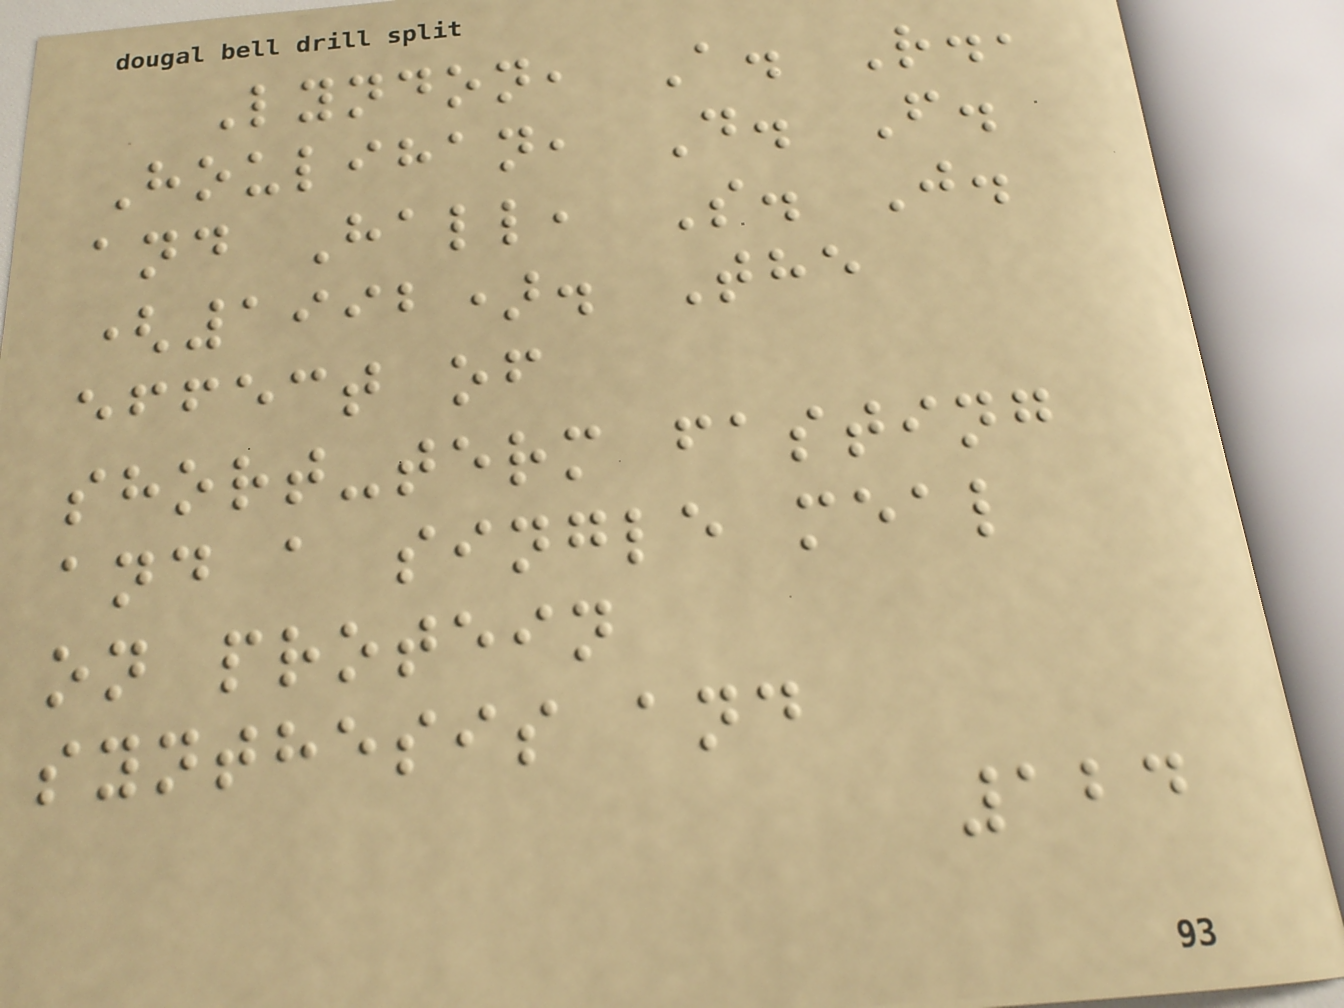Lyndon, A. R.,
Houlihan, D. F.
and Hall, S. J.
(1992). The
effect of
short-term fasting
and a single meal
on protein
synthesis and
124
